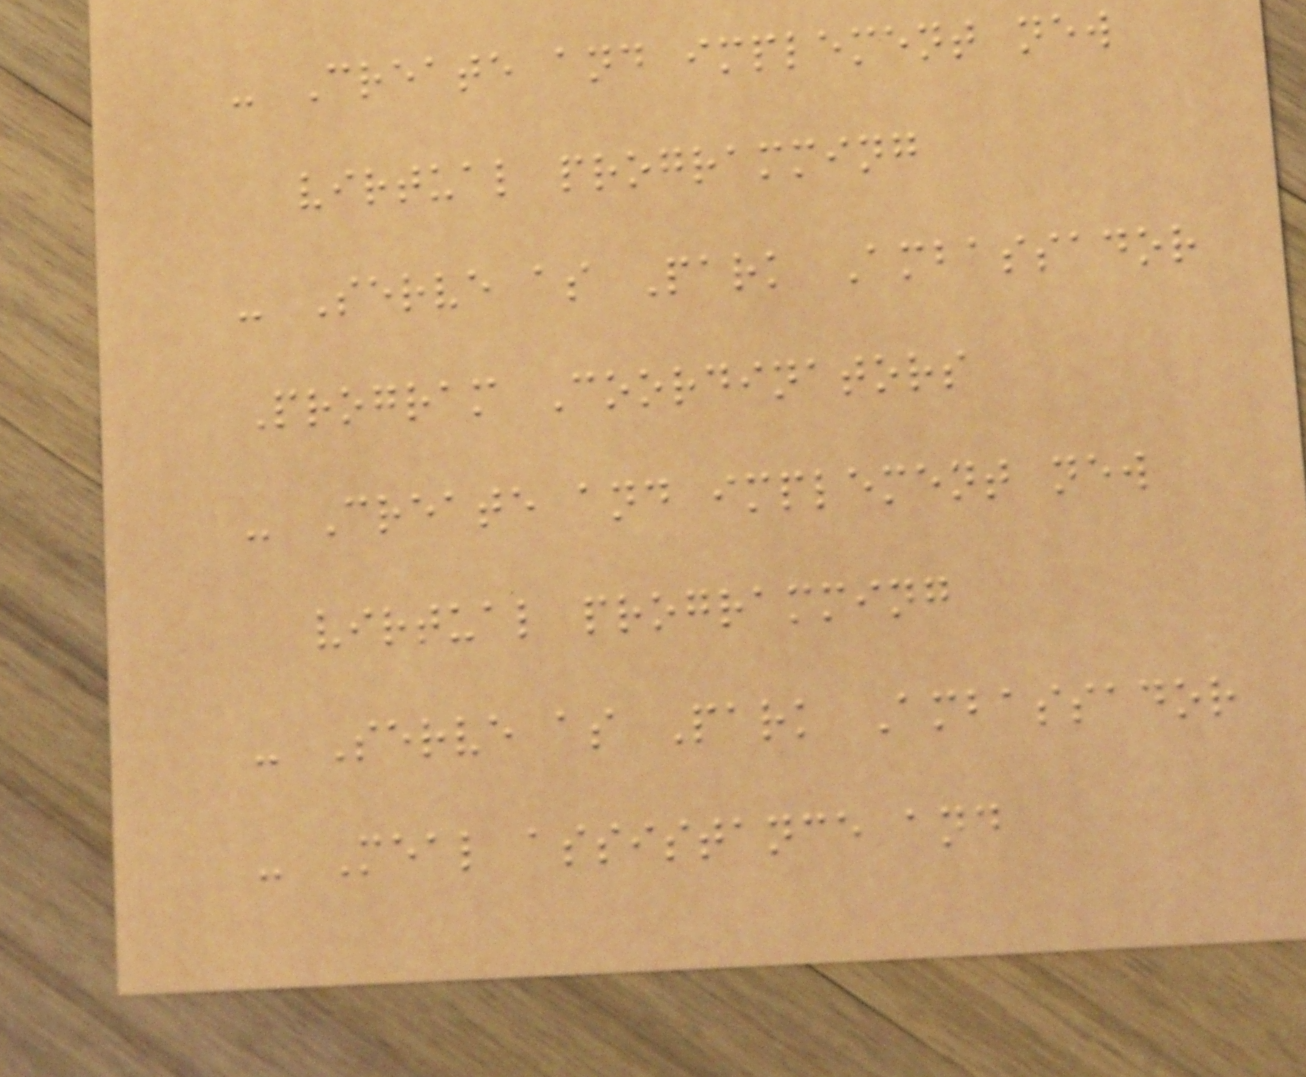- Create and implement new
virtual programming
- Serve as Park Ambassador
Program Coordinators
- Create and implement new
virtual programming
- Serve as Park Ambassador
- Meal assistance and
